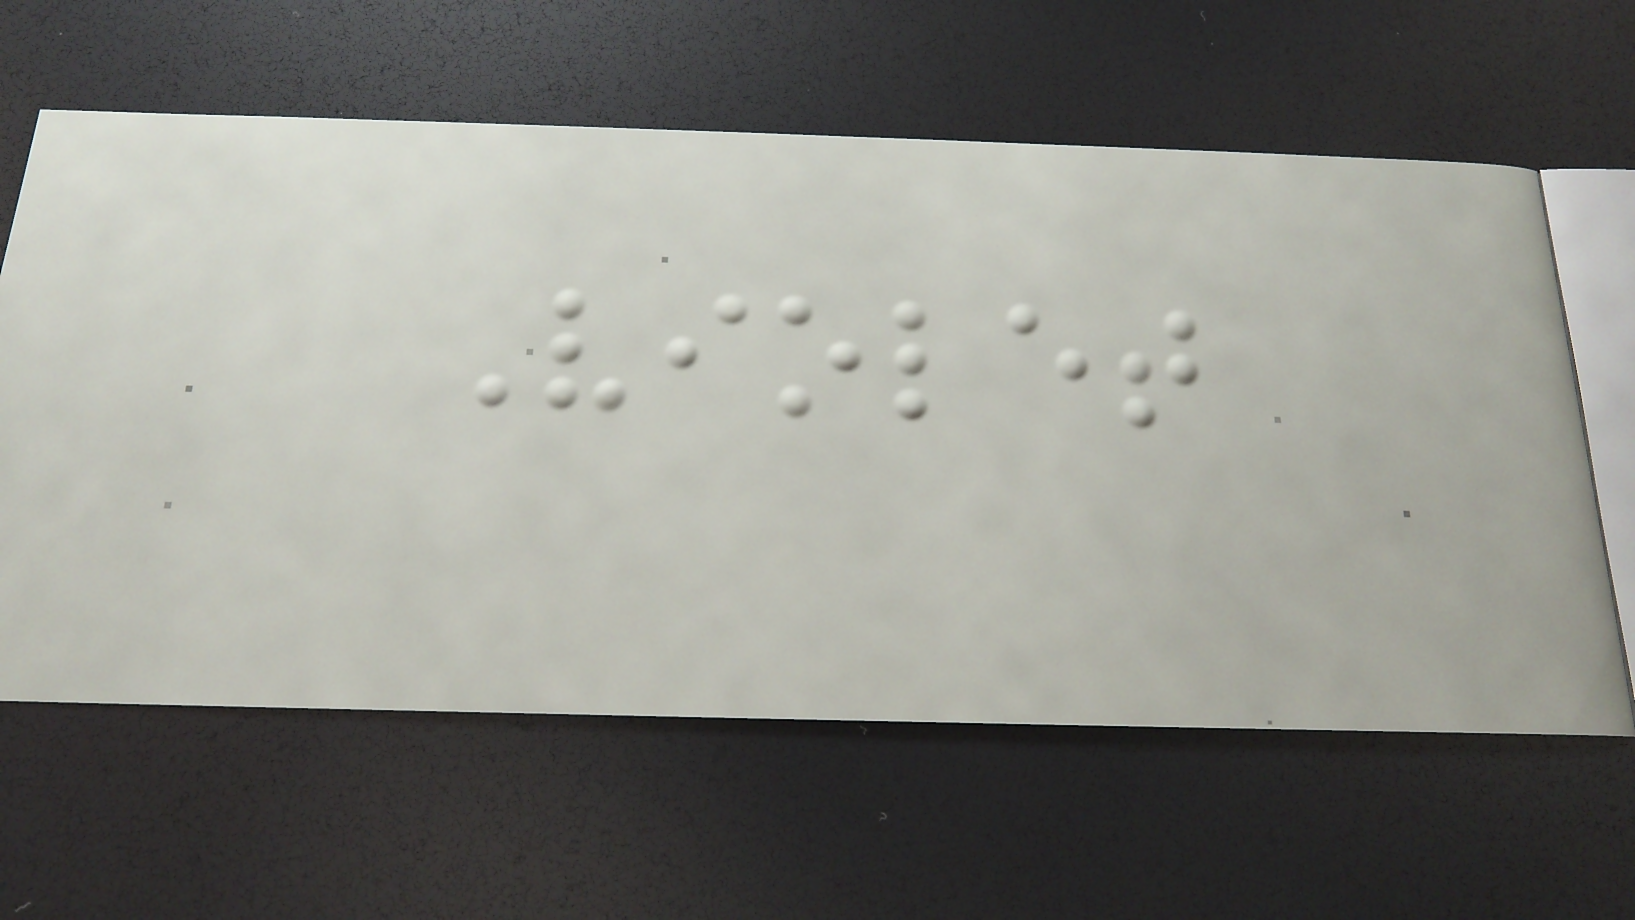Violet
